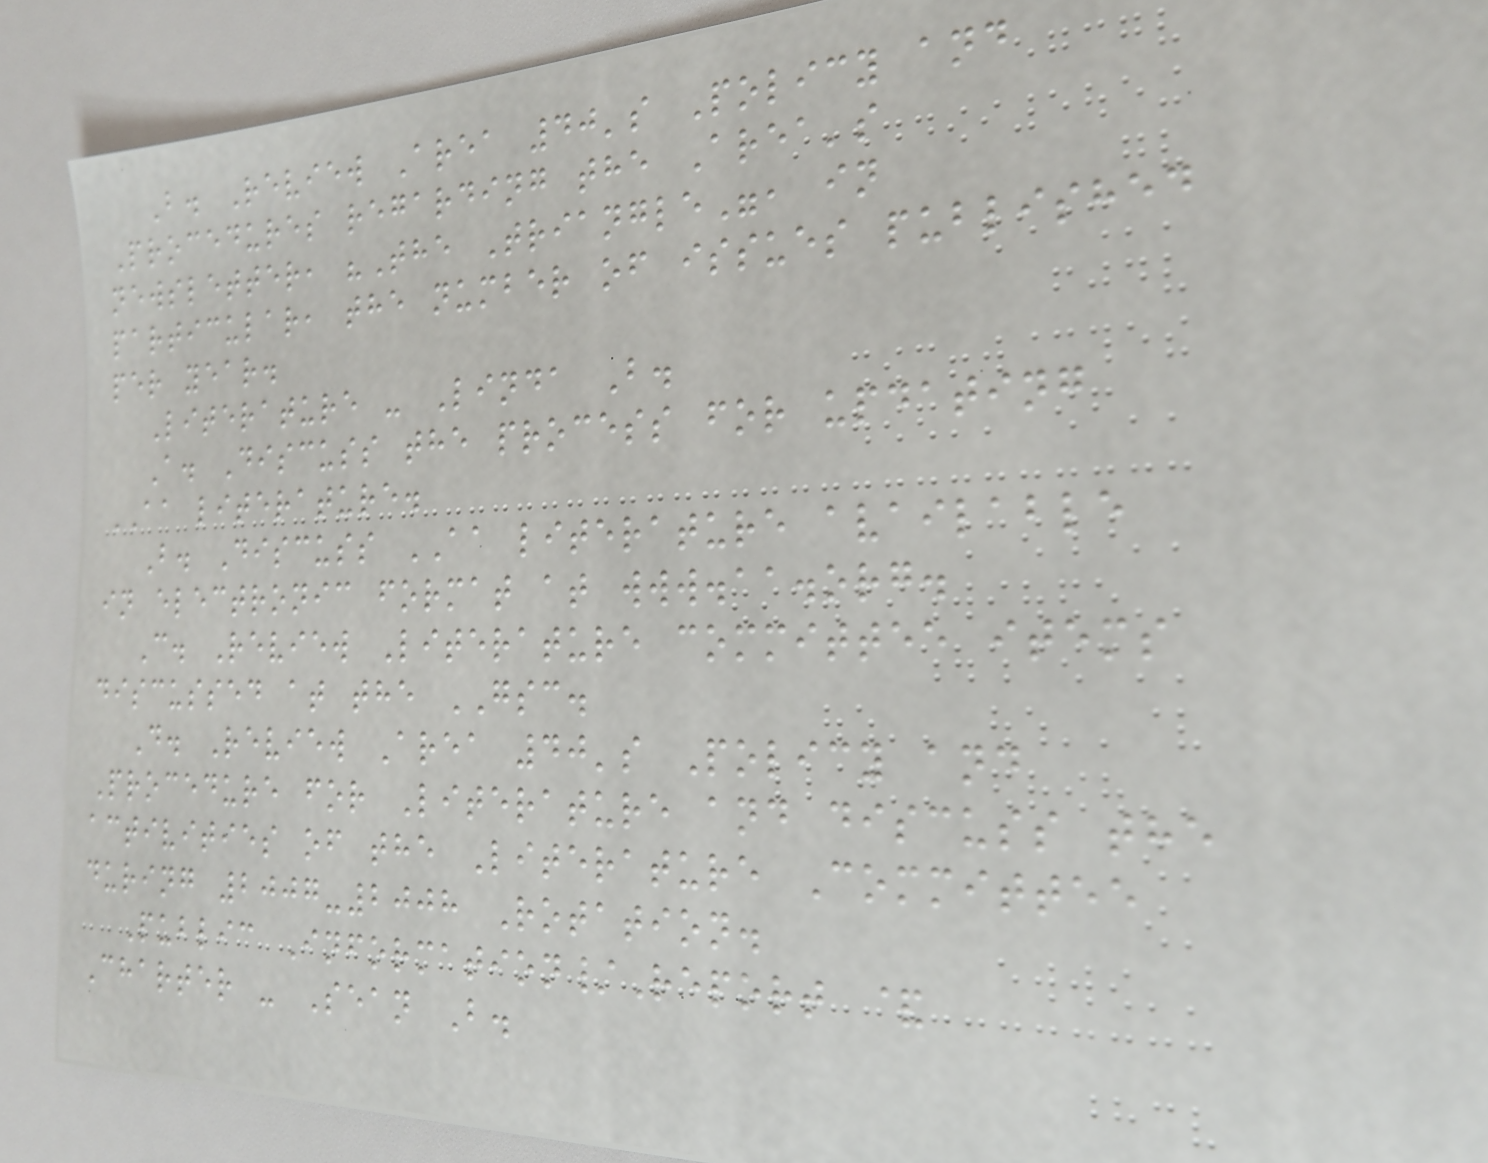B. Review Area 40's Policy and
Procedures regarding the Area's
newsletter, "The Triangle", in
particular, the number of issues published
per year.
Literature - Linda B.
A. Discuss the process for updating
AA literature.
B. Discuss AA literature available
in electronic format at www.aa.org.
C. Review Literature committee items
discussed at the GSC.
D. Review Area 40's Policy and
Procedure for Literature and discuss the
activities of the Literature Committee
during 2007-2008 Rotation.
Public Information/Report &
Charter - Sean B.
